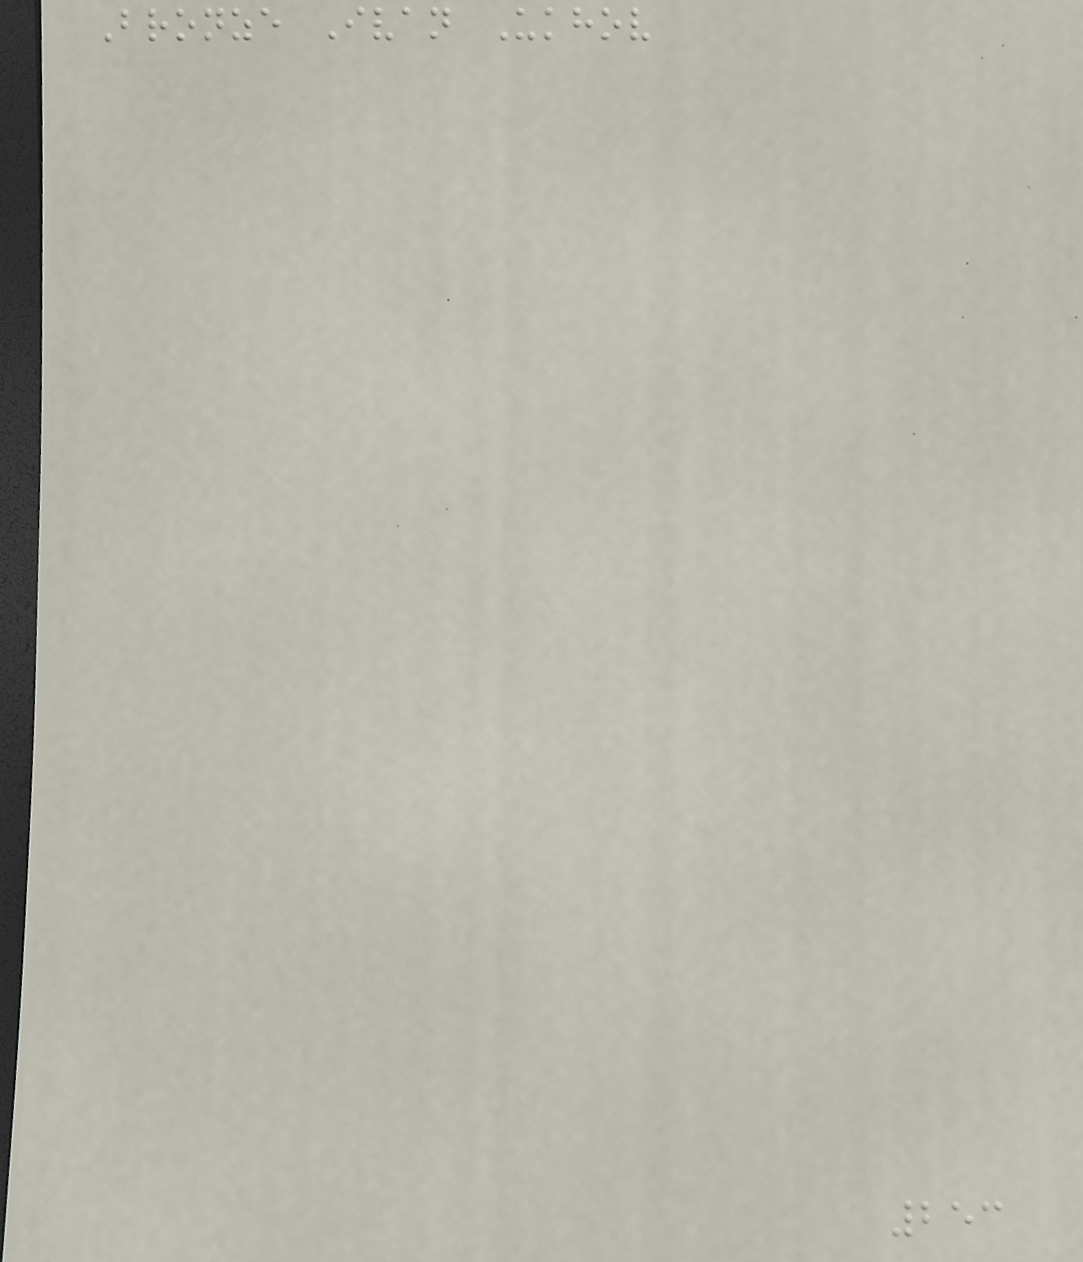Bronze Ivan Ukhov
253
